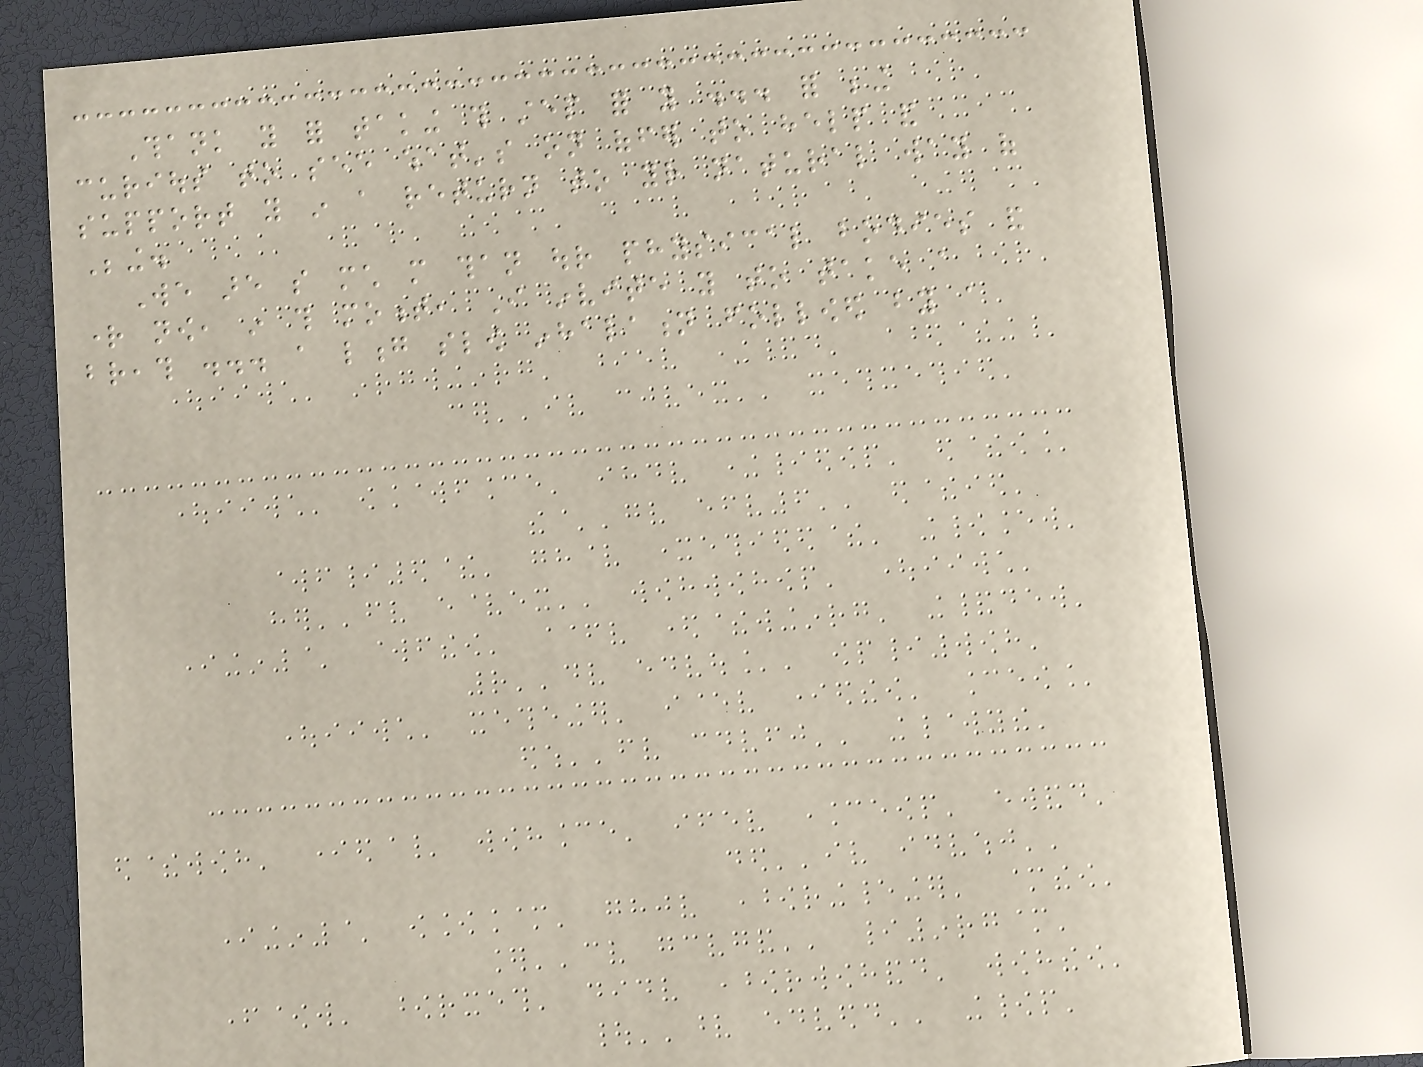Thank you for taking this step for you ... for being
curious to see what's on offer to help and
support you in a return to your natural way of
Being.
We are so much more than our physical bodies and
right now, in this moment, I invite you to take a
breath ... a long slow inhalation followed by a
